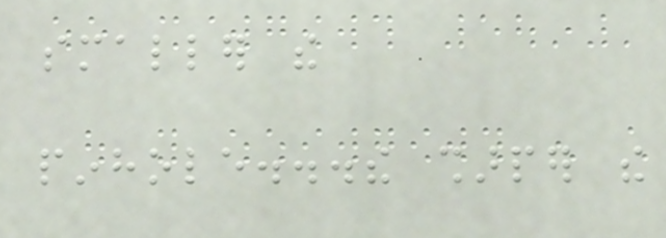smaller the
pinhole...the sharper the
